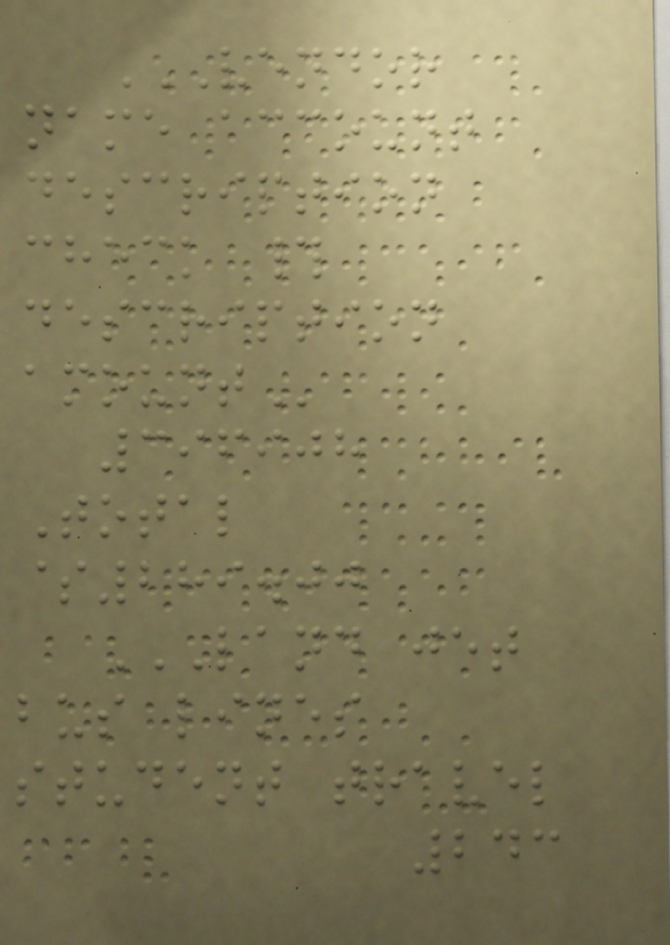VENDOR
NAME ACCOUNT
DESCRIPTION
CHECK #
DESCRIPTION
AMOUNT
396908
Total
$289.00
LAND JET
BUS LINES
STUDENT TRAVEL
243
